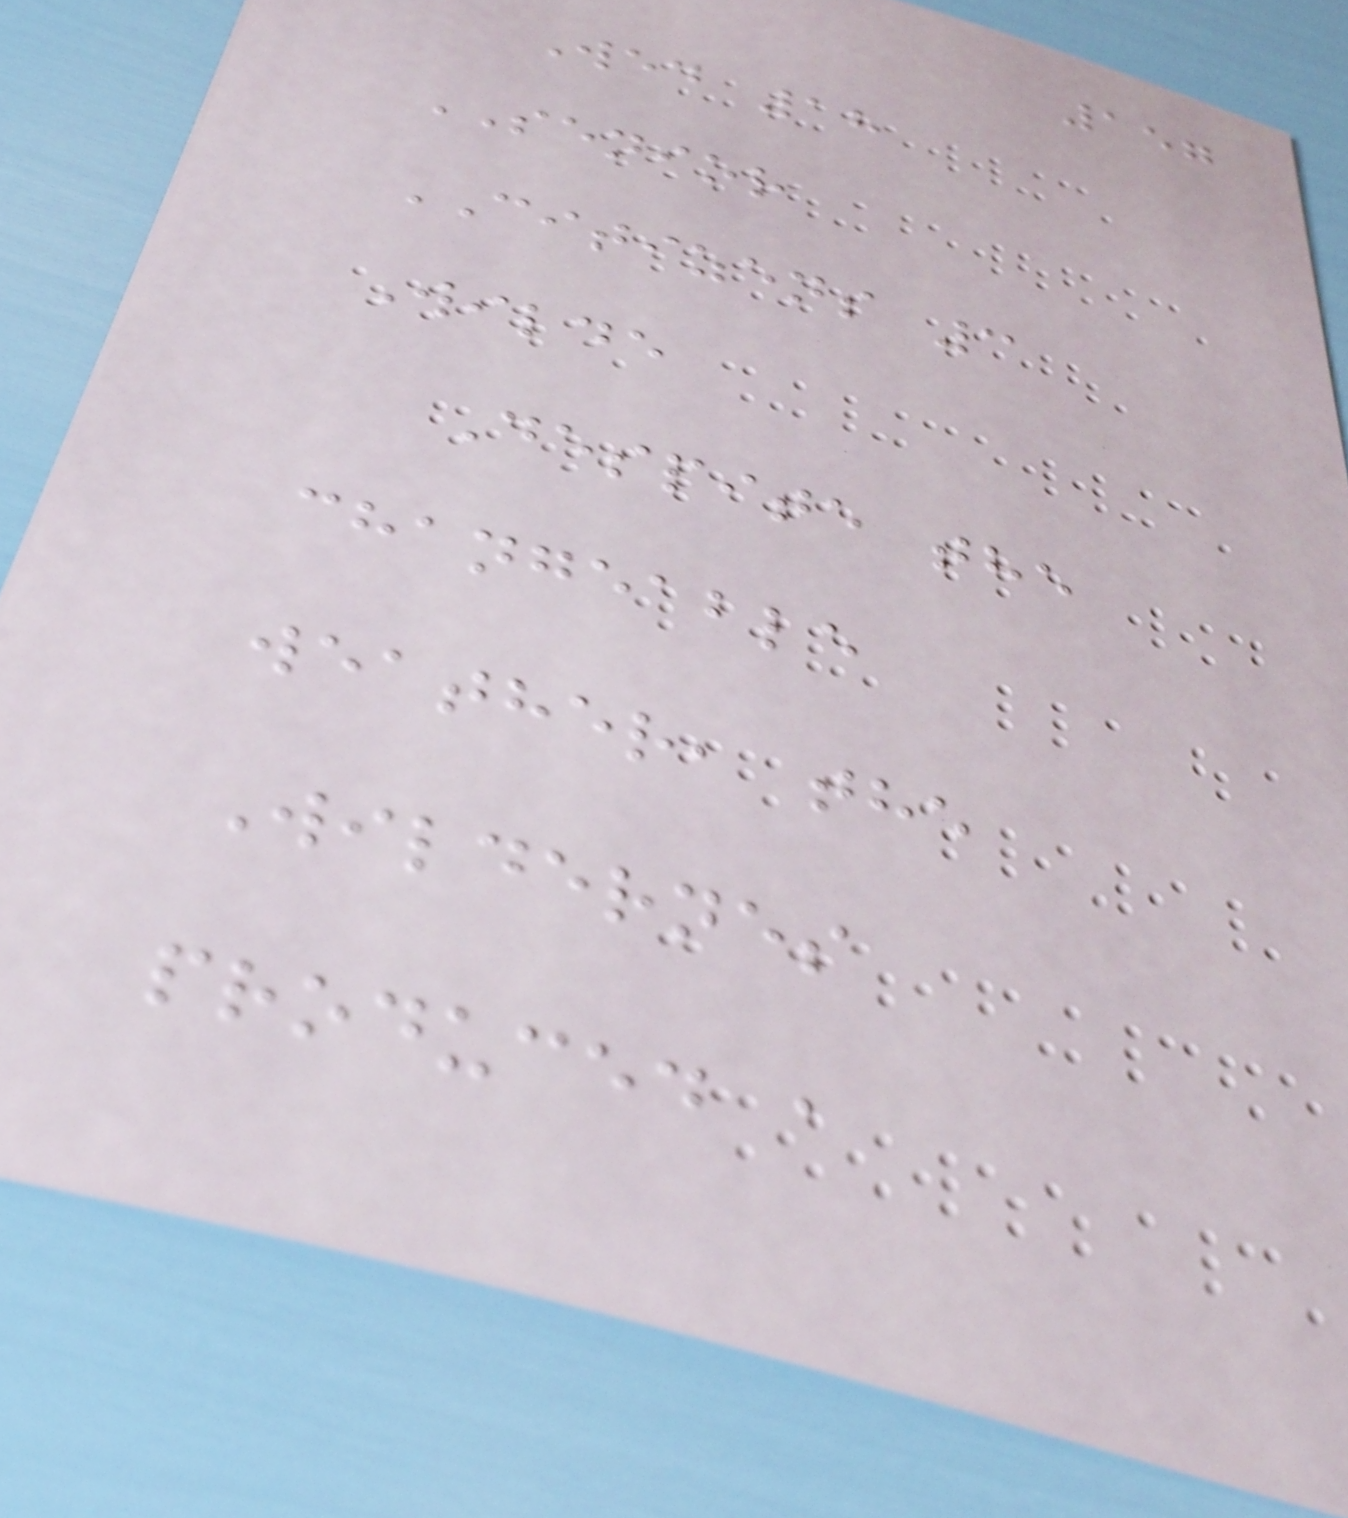157
Wed 18
SENIOR
CITIZENS 3
Wilde
Despite the
changeable
weather, the
Wildernes
produced a
